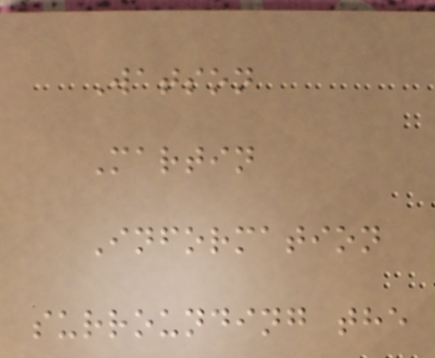Watson
Martin
Information
surrounding the
